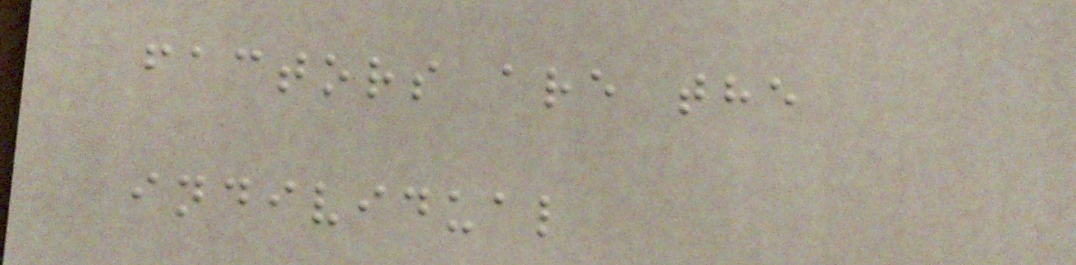factors are the
individual
